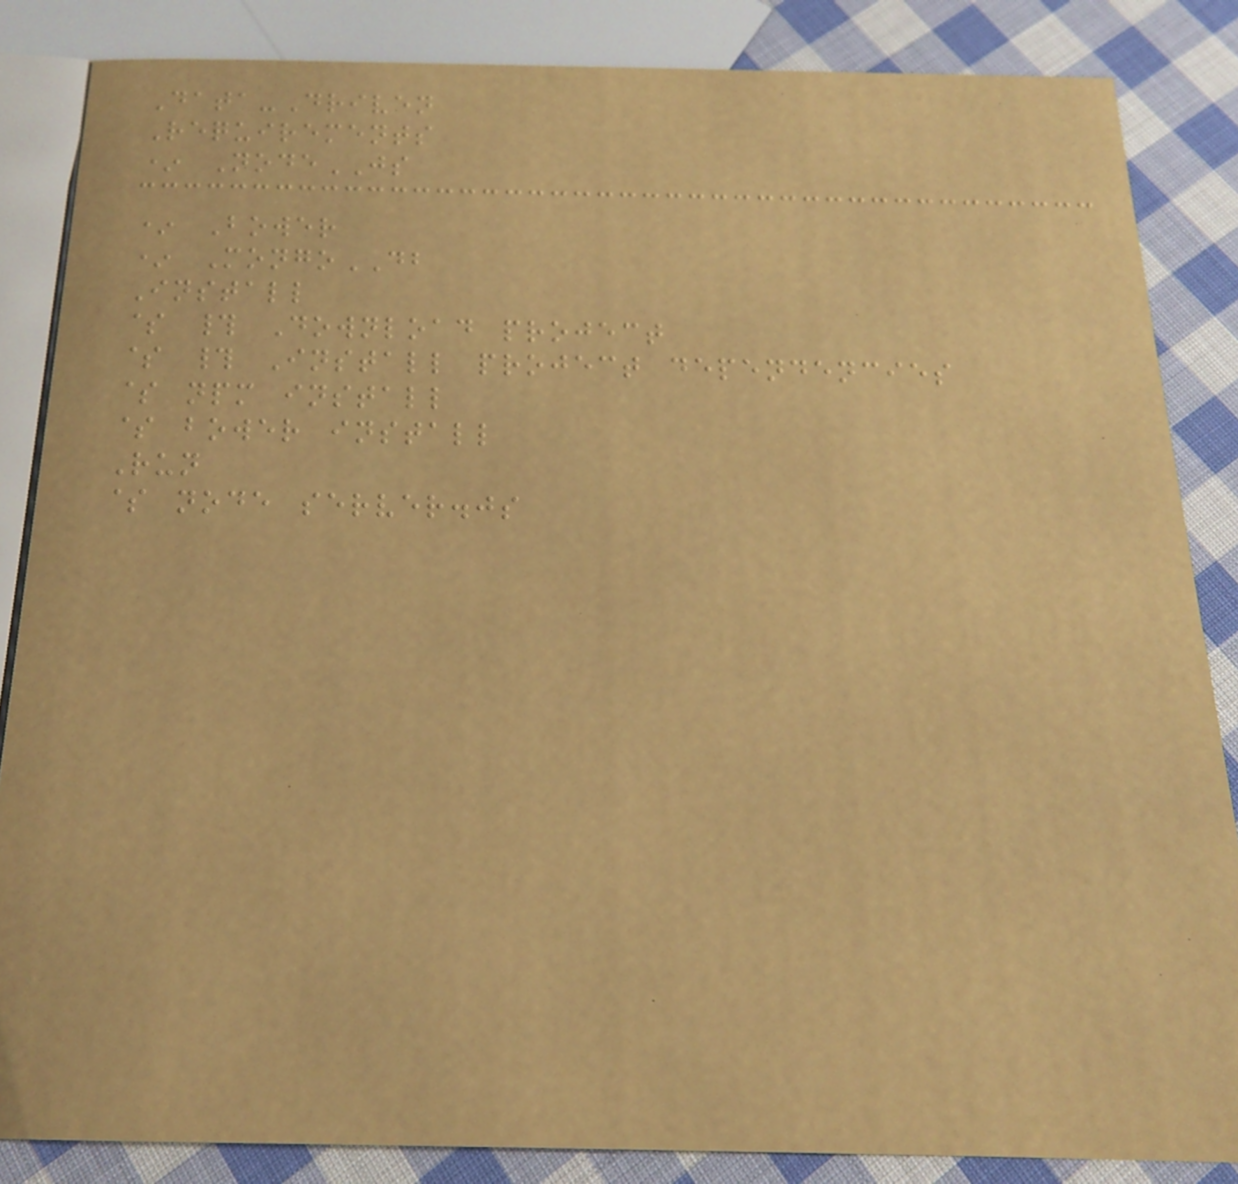Data-Driven
Requirements
* NodeJS
* Bower
* MongoDB
Install
$ # Download project
$ # Install project dependencies
$ npm install
$ bower install
Run
$ node server.js
